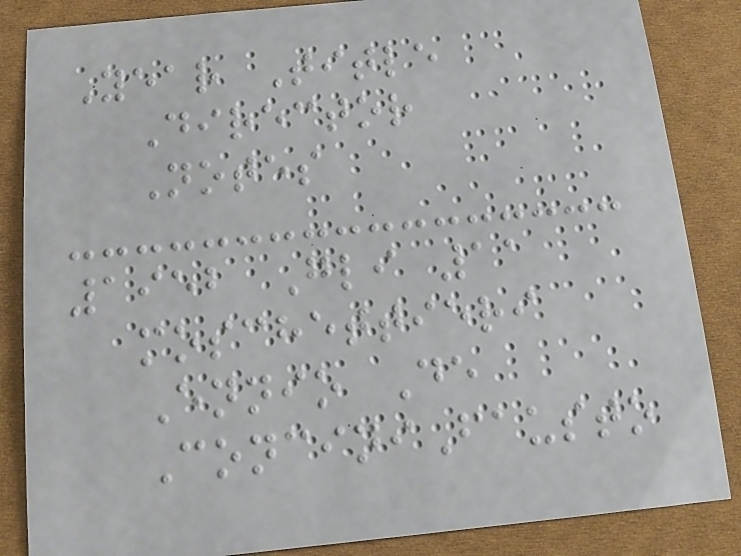Year Title
Director
Notes
1952 Gli 11
moschettieri
Ennio De
ConciniFausto
